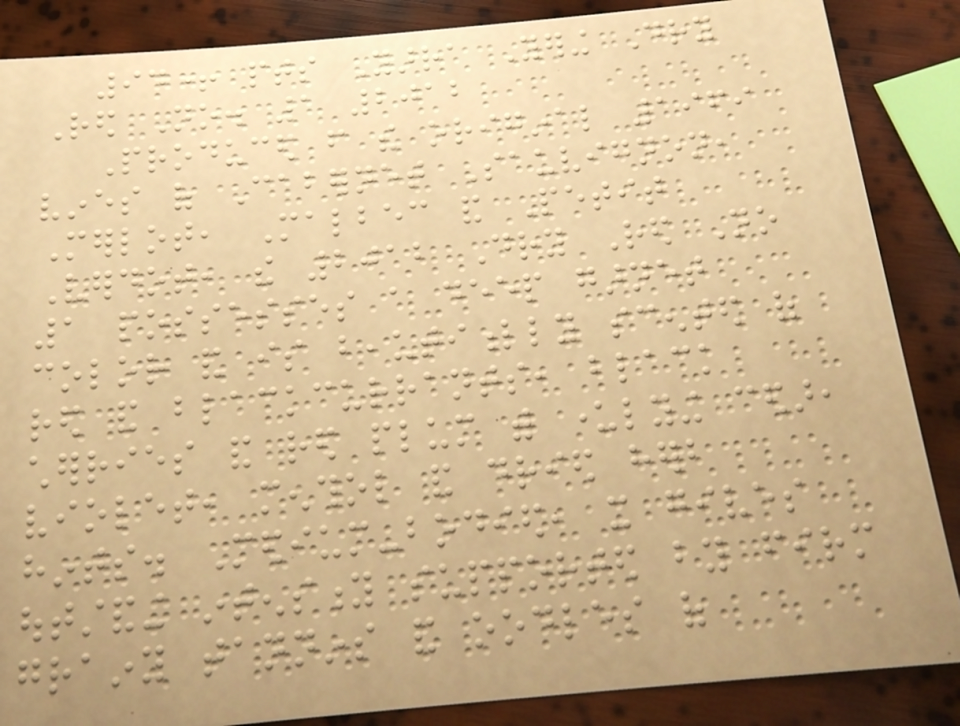94+ pts Yarra Yering Dry
Red No. 1 2012
Produced from the original 1969
vines of Cabernet Sauvignon,
Merlot, Malbec and Petit
Verdot, the 2012 Dry Red No
1 possesses a deep garnet
color and is beautifully scented of
red and blackcurrants, black
cherries and red plum with underlying cedar,
violet, menthol and dried herb
hints. Medium-bodied, it gives
outstanding intensity supported by firm
grainy tannins and oodles of
